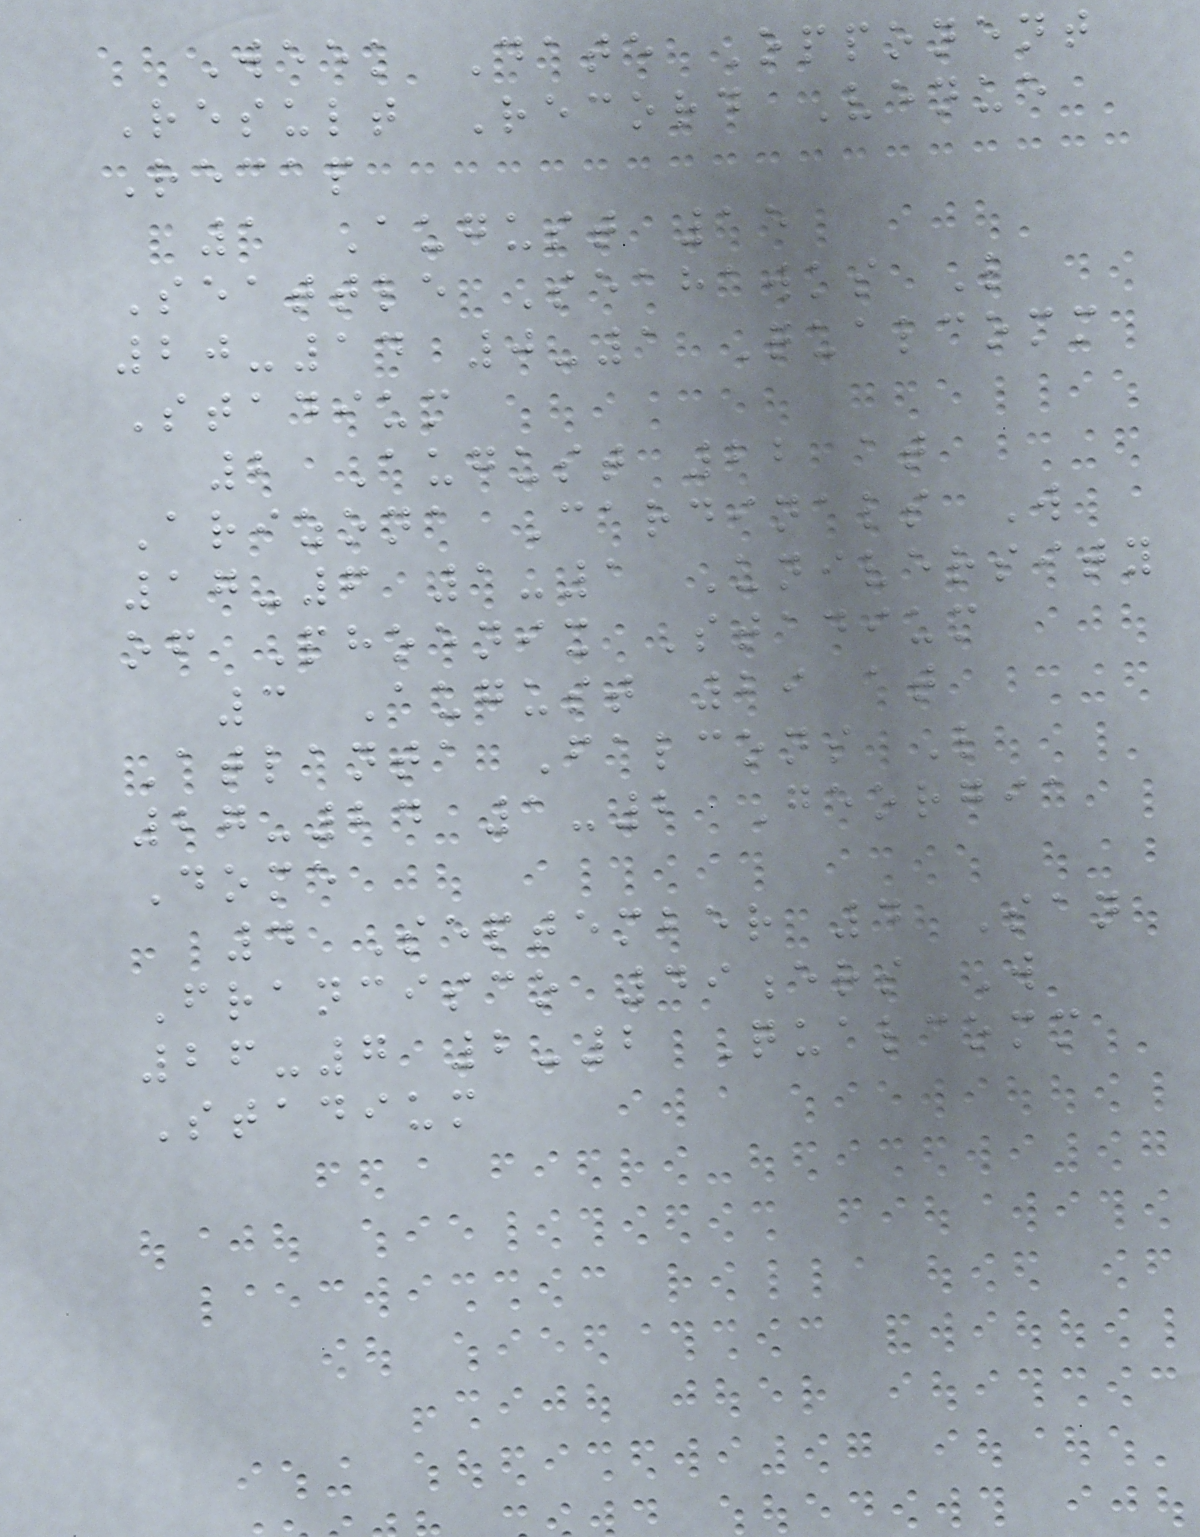Week Date Opponent
Result Record Venue
Recap
1 August 15
Seattle Seahawks L
20-14 0-1 Qualcomm
Stadium
2 August 22 at
Arizona Cardinals W
17-6 1-1 University
of Phoenix Stadium
3 August 29 at
Atlanta Falcons L
27-24 1-2 Georgia
Dome
4 September 4 San
Francisco 49ers W
26-7 2-2 Qualcomm
Stadium
